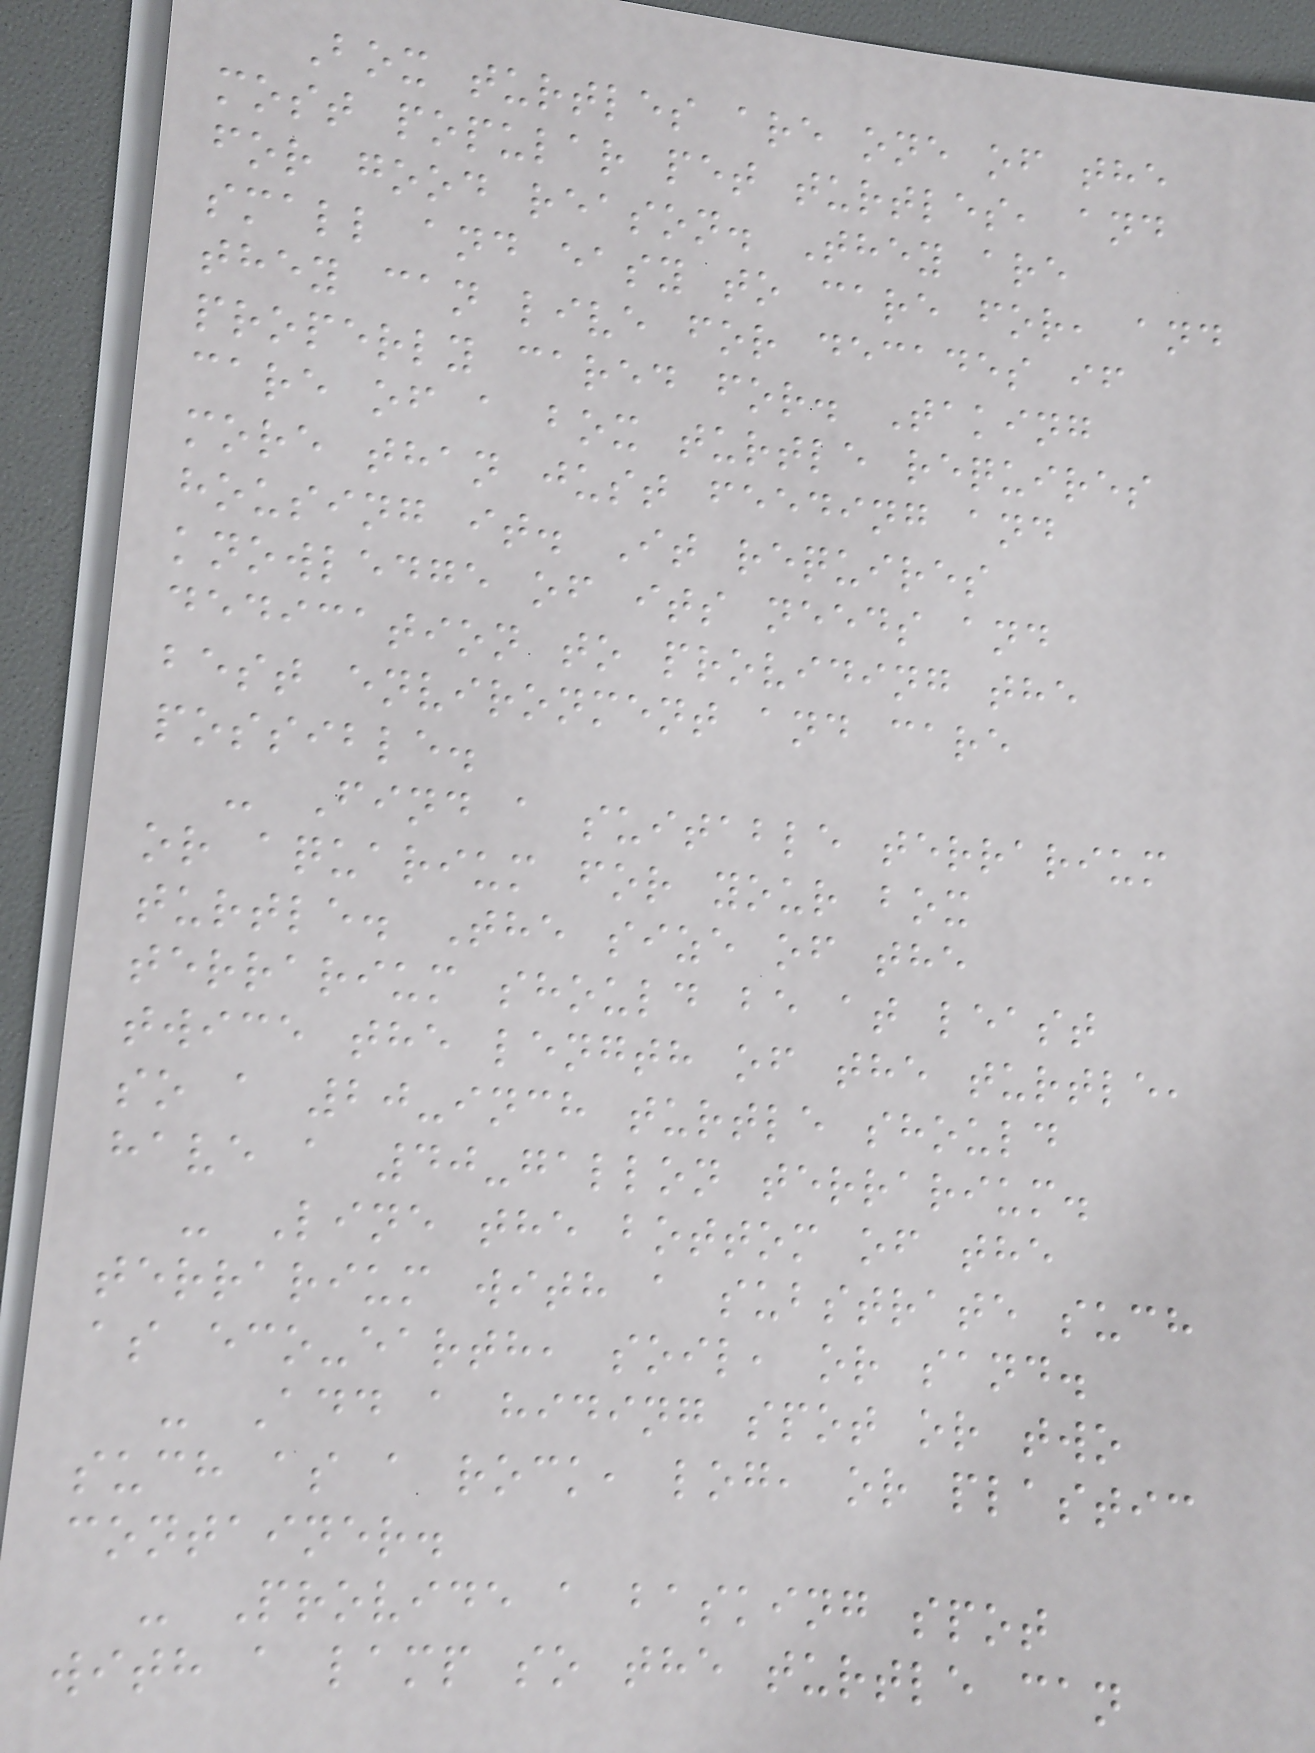Box turtles are one of the
most popular pet turtles, and
for good reason. They are
small and easy to care for, and
they can live for decades if
properly cared for. Taking
care of a box turtle requires
more than just feeding and
housing it. It requires
knowledge of its needs and
dedication to providing the
best environment and care
possible.
- Find a suitable terrarium
or aquarium for your box
turtle. The size of the
terrarium should be at least
twice the length of the turtle,
so a 20-inch turtle should
have a 40-gallon terrarium.
- Line the bottom of the
terrarium with a substrate such
as eco-earth, soil, or sand.
- Add a hiding spot or two
such as a rock, log, or plastic
container.
- Provide a basking spot
with a lamp so the turtle can
